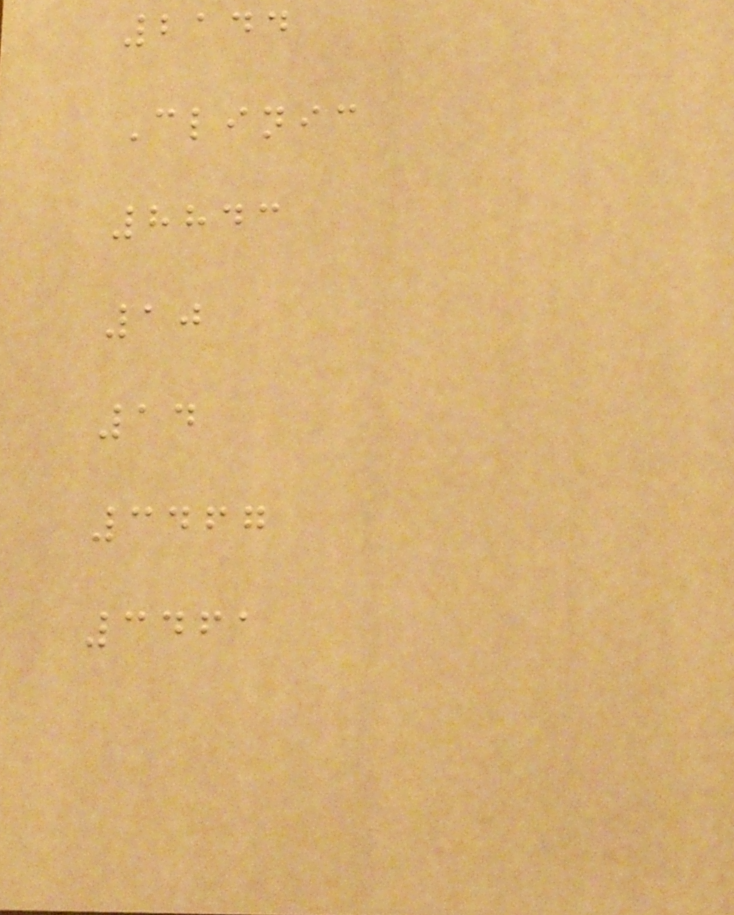2144
Clinic
8843
10
14
3467
3461
